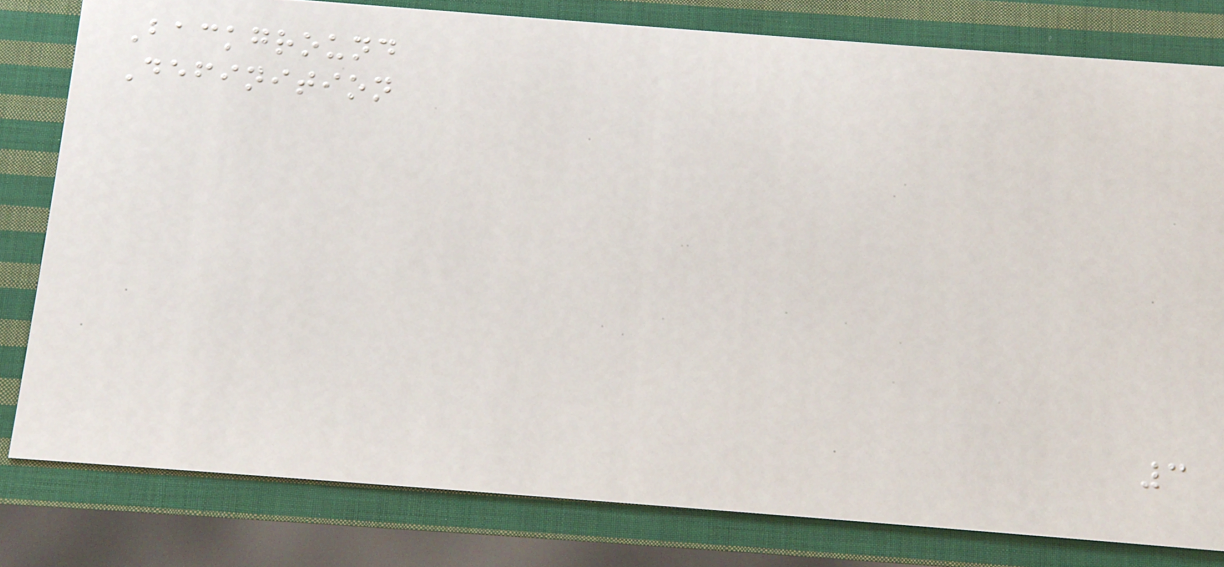Background
Definition
3
